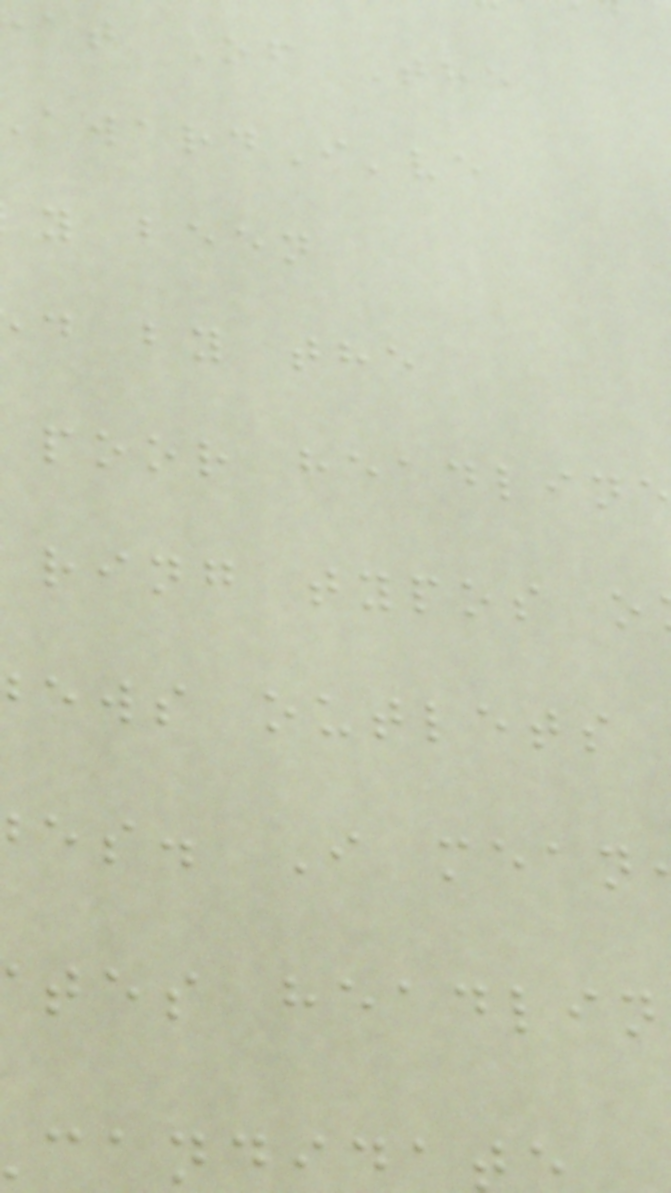at Of The
wardI've
y been
d by the
poor headlin
ring typos o
ews outlets
es. I mean
tes headlin
